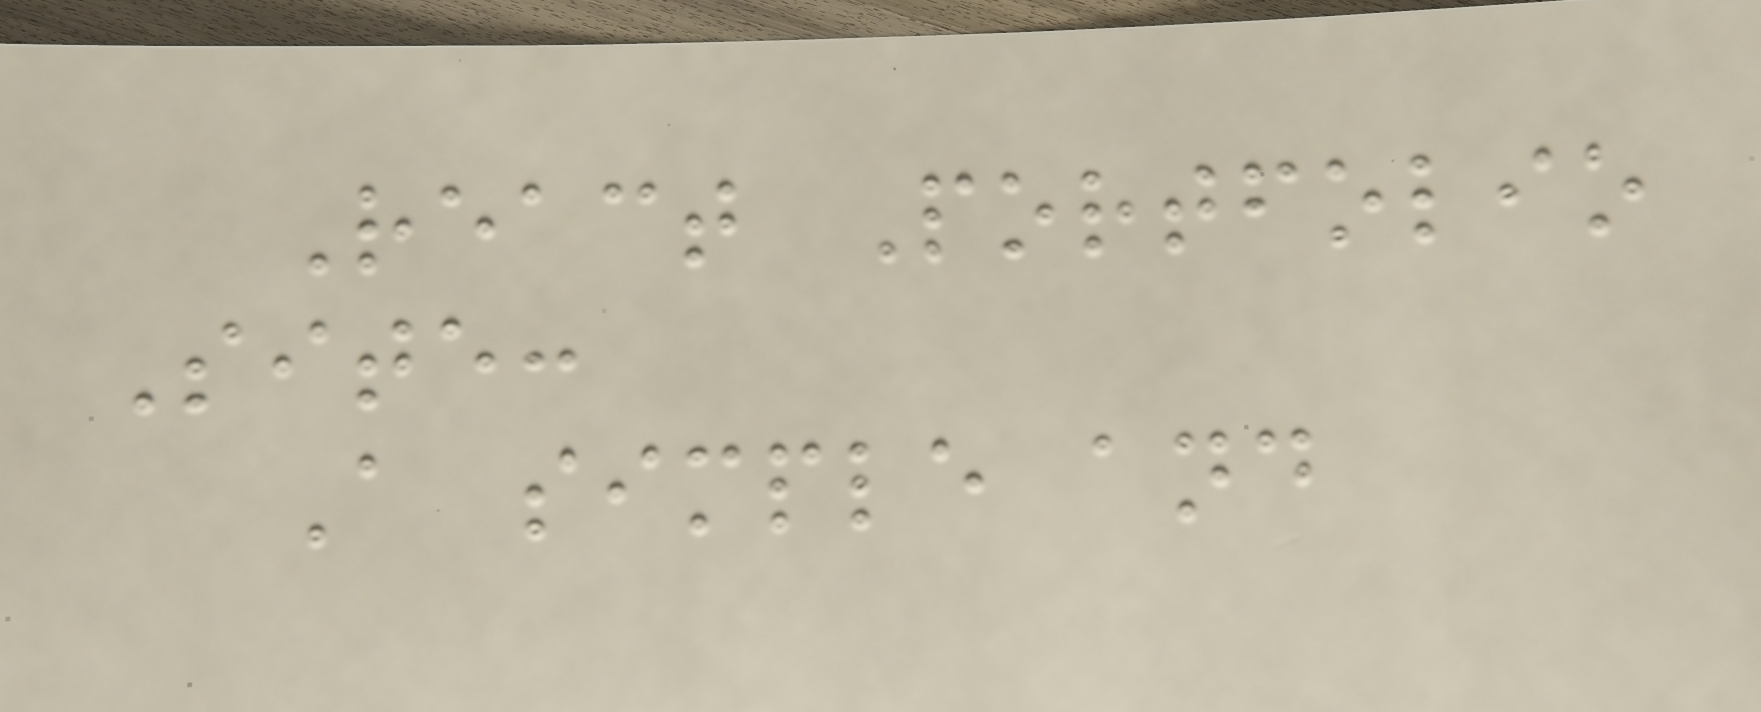React Portfolio
Site:
A simple and
